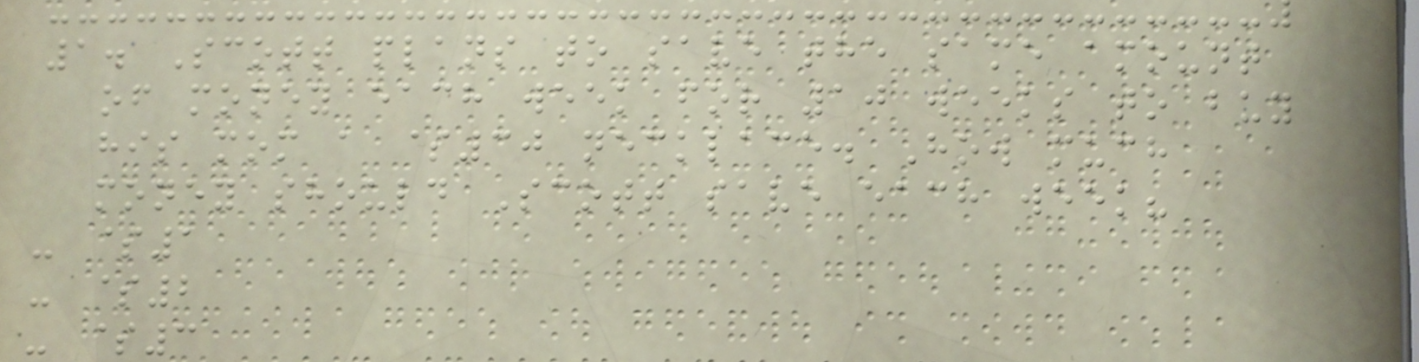1. Scott plans to save the same amount
of money each week for 10 weeks to buy
his mom a $30 necklace. How much
money should Scott save each week?
- $1
- $2
- $3
